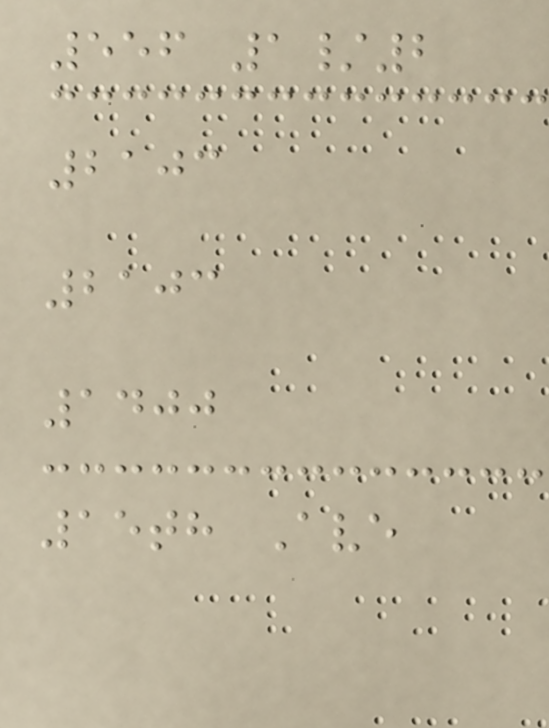556 1/2
2103
2103
1400
15th Ave
